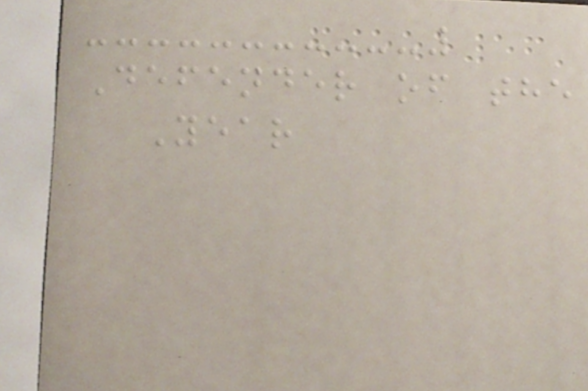Defender of the
Year
